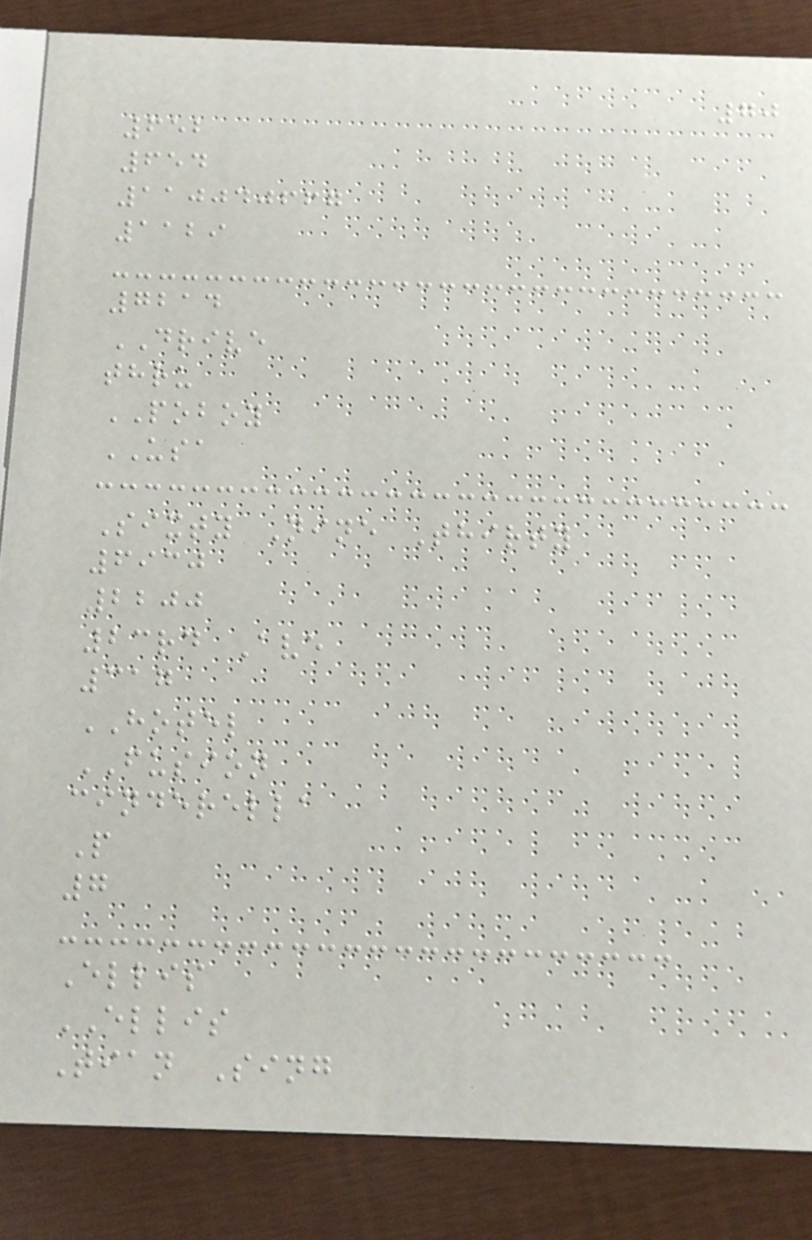70
652
654
110040667
1129
7214
DRIVE
thru
POBOY
USA
Sixty Nine Thirty
6930
2200
23rd Ave
317
HOTEL
FUSION
cinderella
P
7
Ellis
ELLIS
Tian Sing
